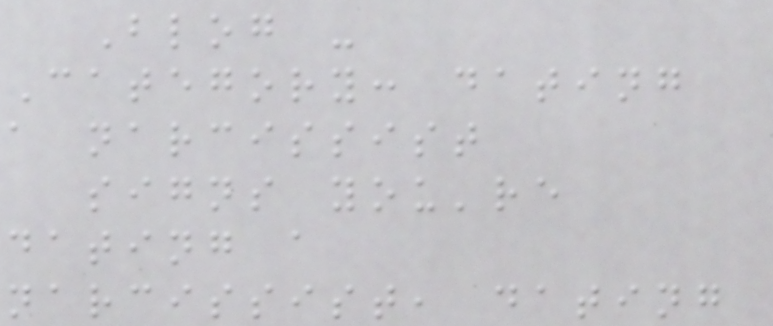Blog -
Category: dating
a narcissist
signs you're
dating a
narcissist, dating
